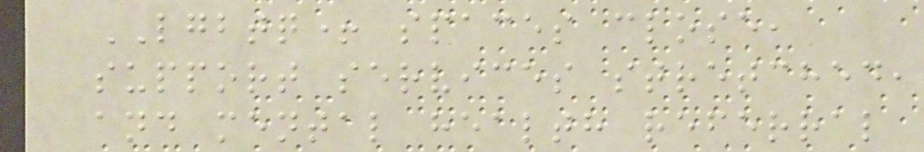LGBTQ+ spaces close,
support services stretched,
and mental health referral
